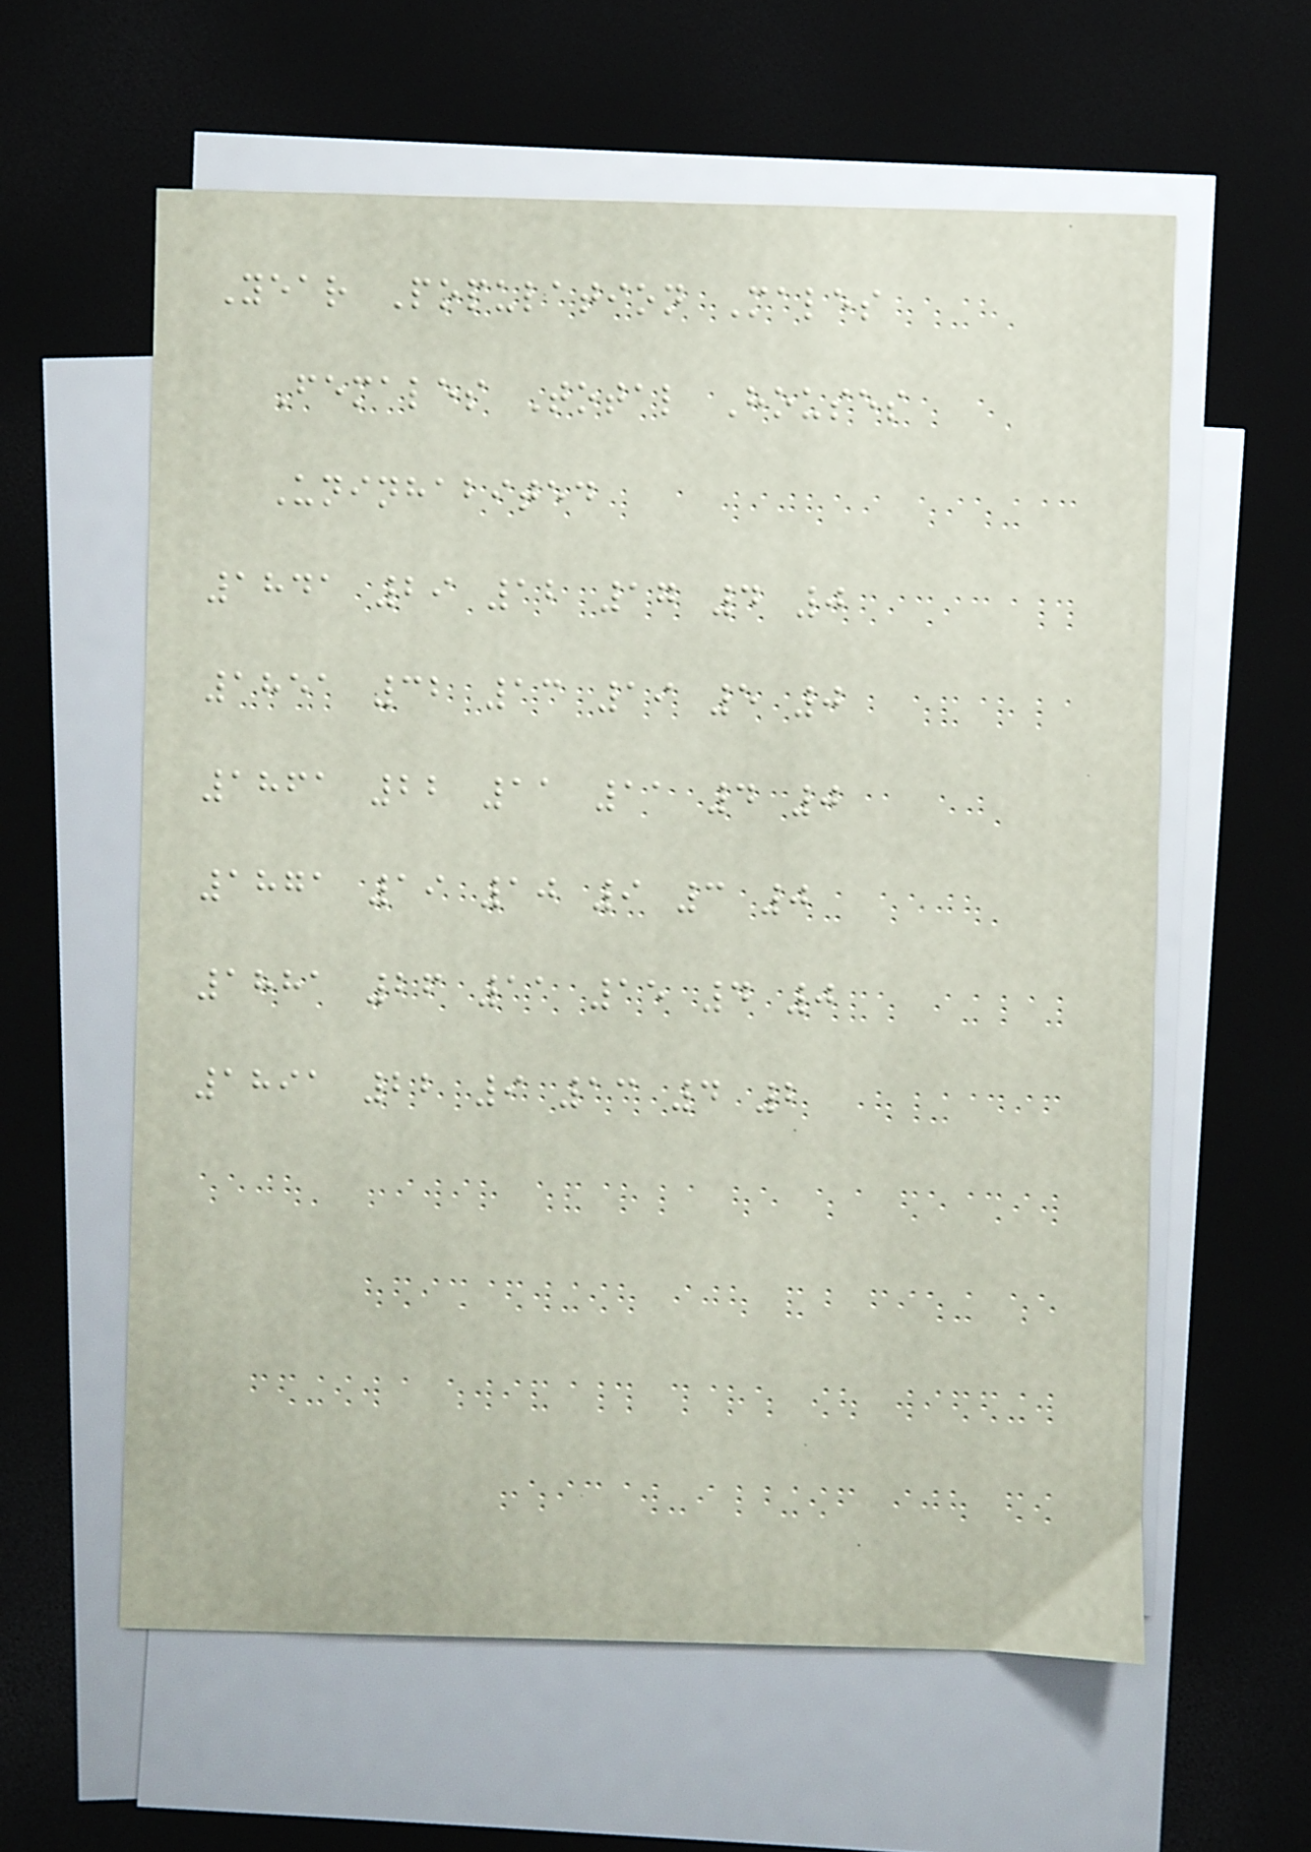Year Population Males
Females Total Houses
Uninhabited
1841 29 12 17 4 0
1851 32 13 19 5 0
1861 22 11 11 4 0
1871 19 10 9 3 0
1881 26 11 15 4 0
1891 22 9 13 4 2
